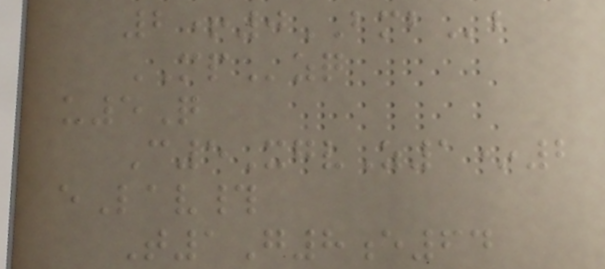2+0BMBb
MPzq
u5Q
C5XgvZ1*2
eLav#
T1G8e64
